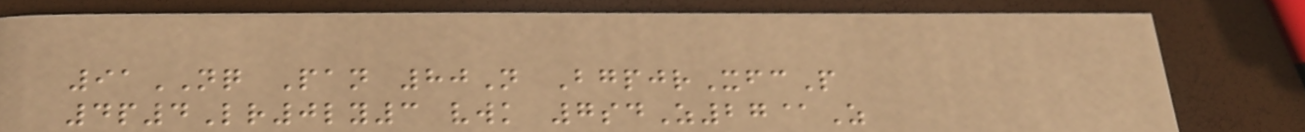91NQ Pan 80N BgpjrXfcP
4p4Lr0ly3 vwk 7sdZ27@Z
